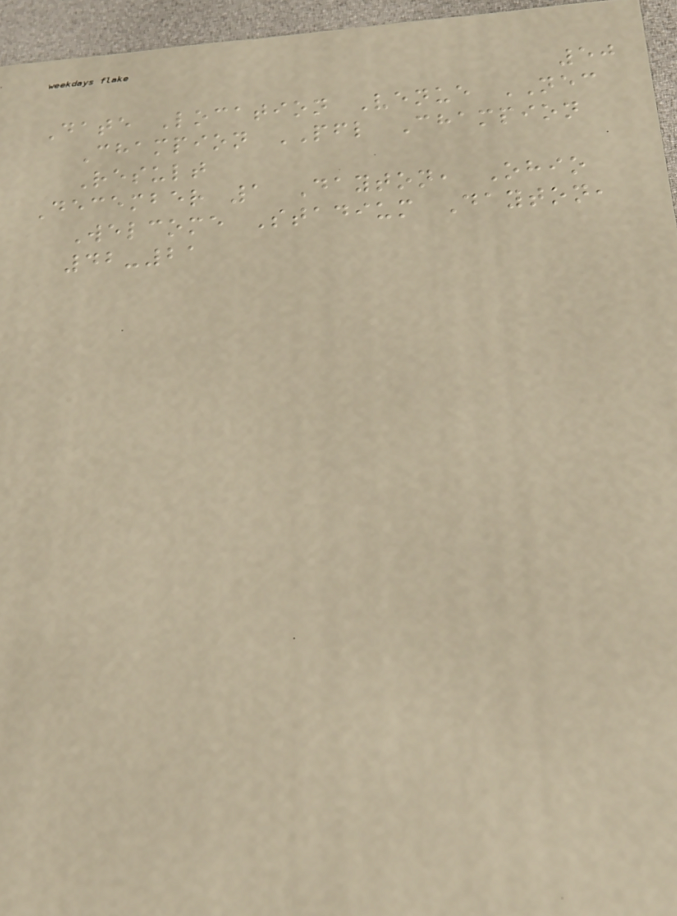50
Date Location Venue NEC
Champion PFL Champion
Result
December 1 Dayton, Ohio
Welcome Stadium Dayton,
42-21
